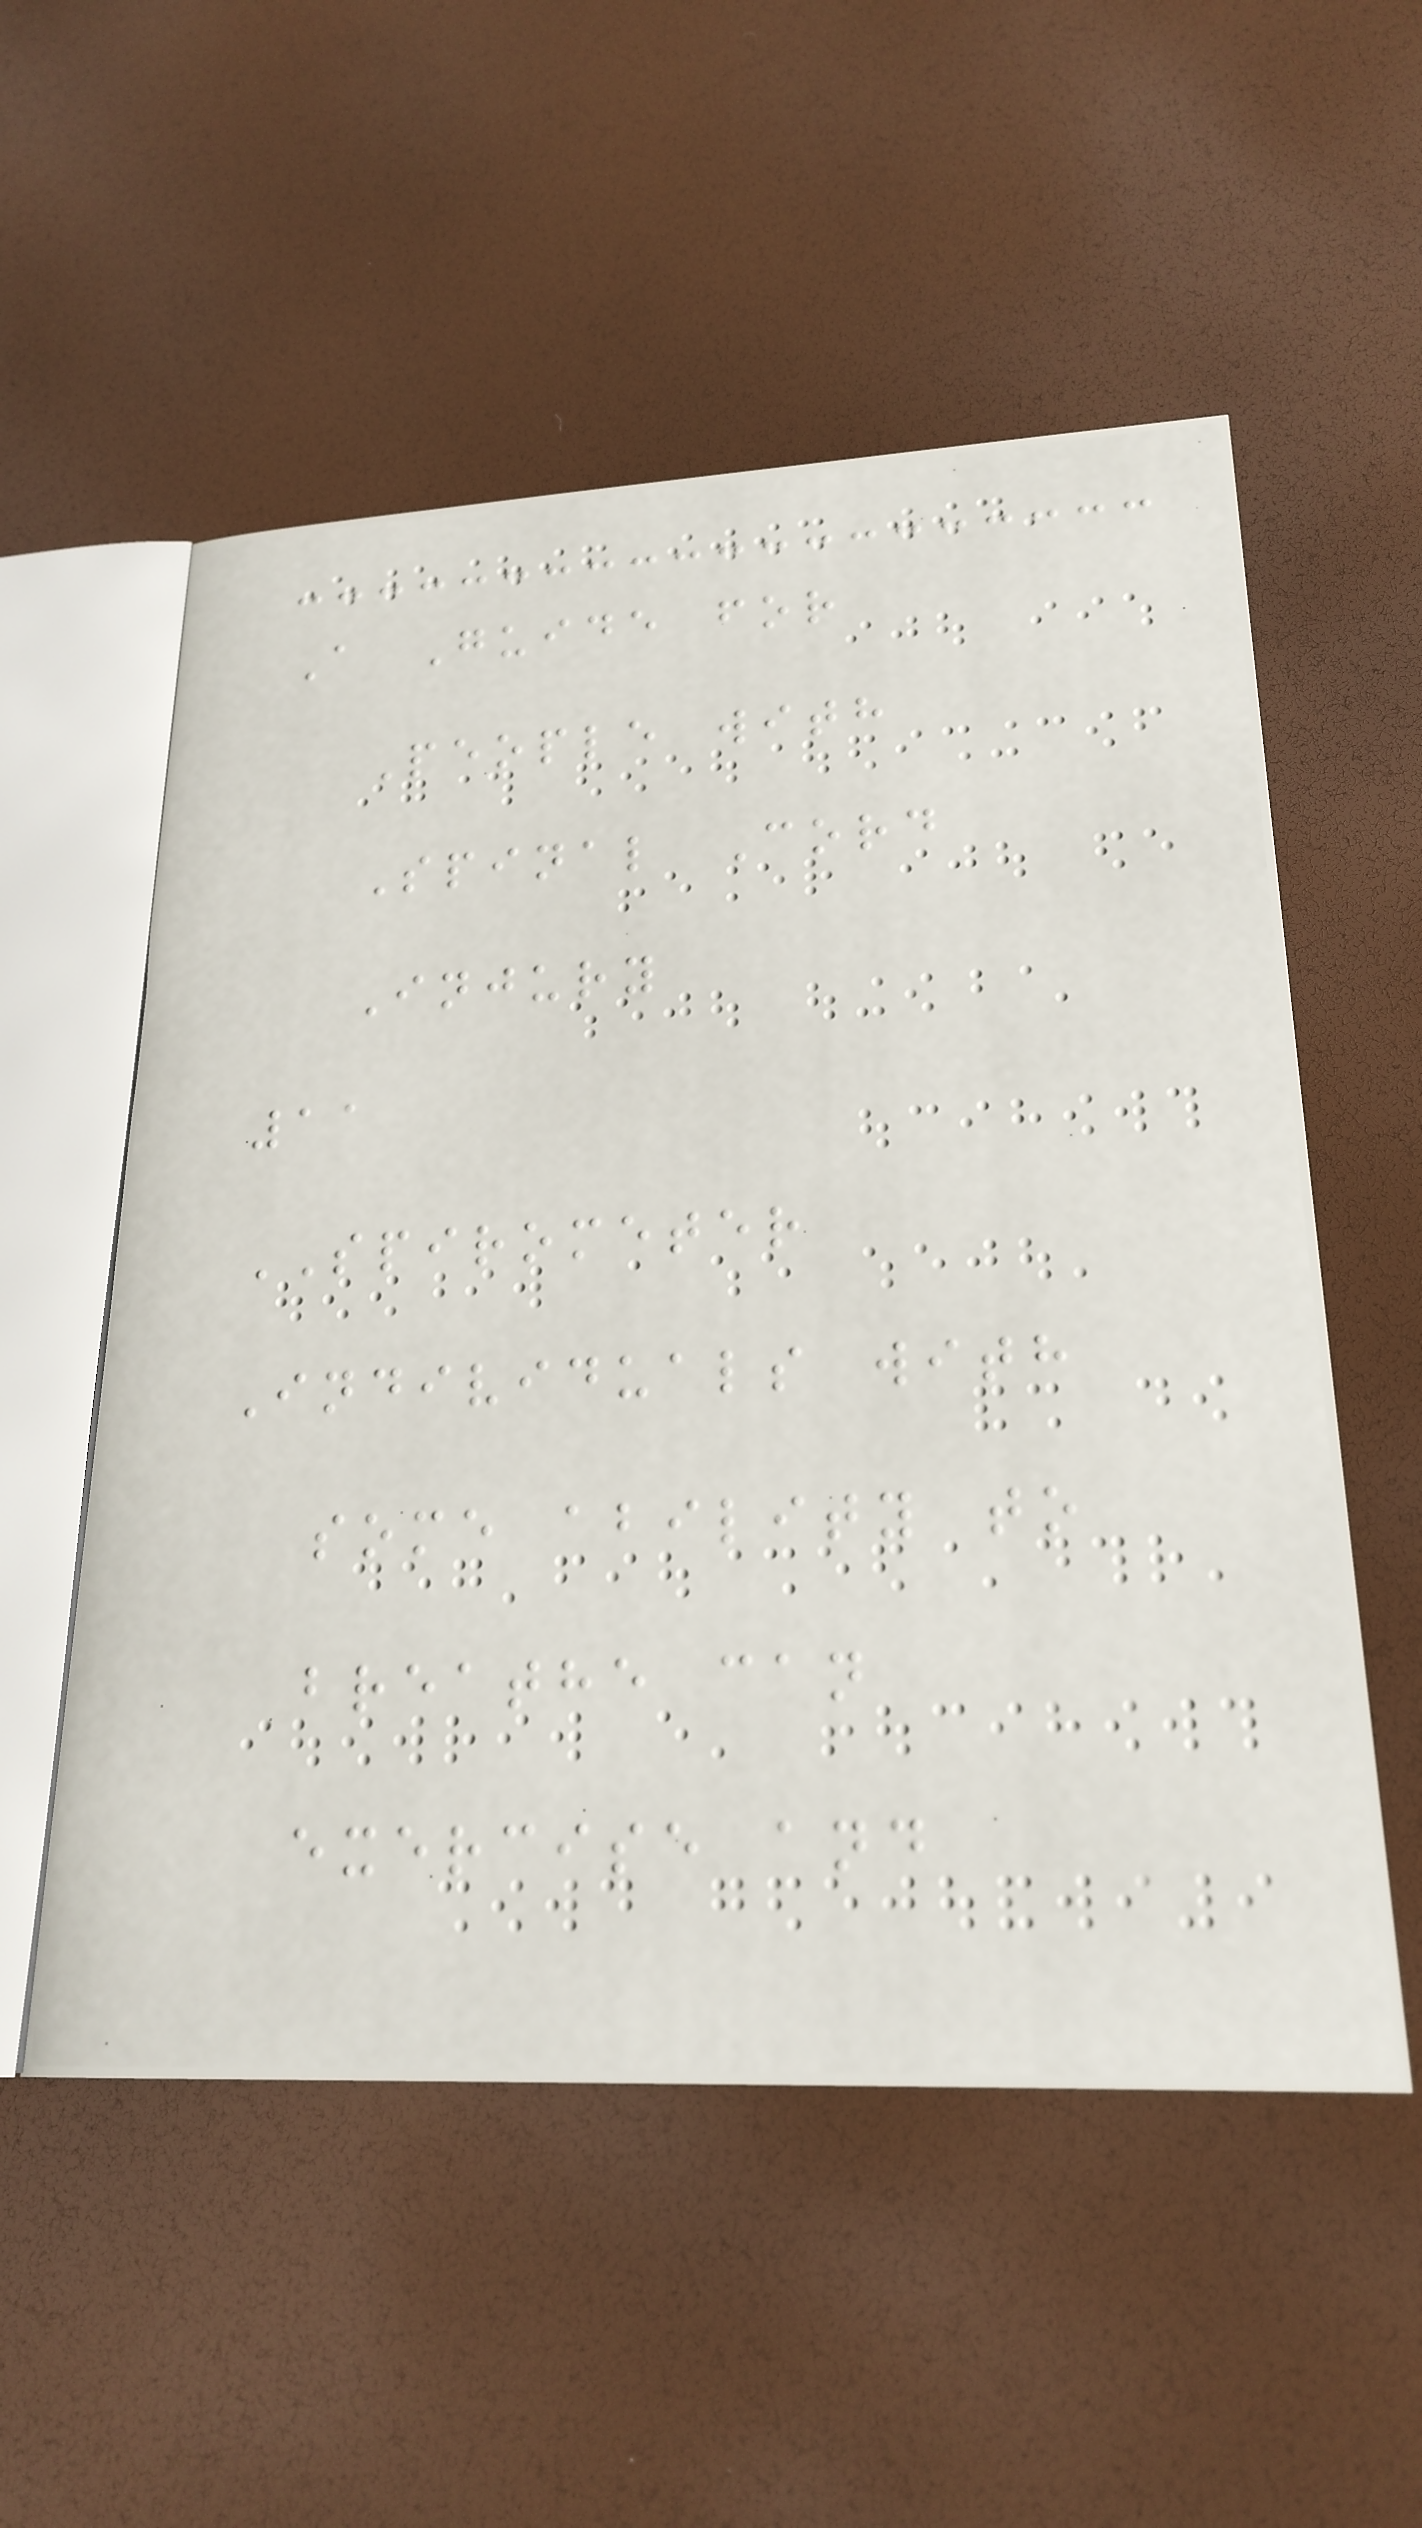A Guide for
People with
Spinal Cord
Injury
11
SPIROMETER
Individuals with
some ability to
breathe can
exercise and
